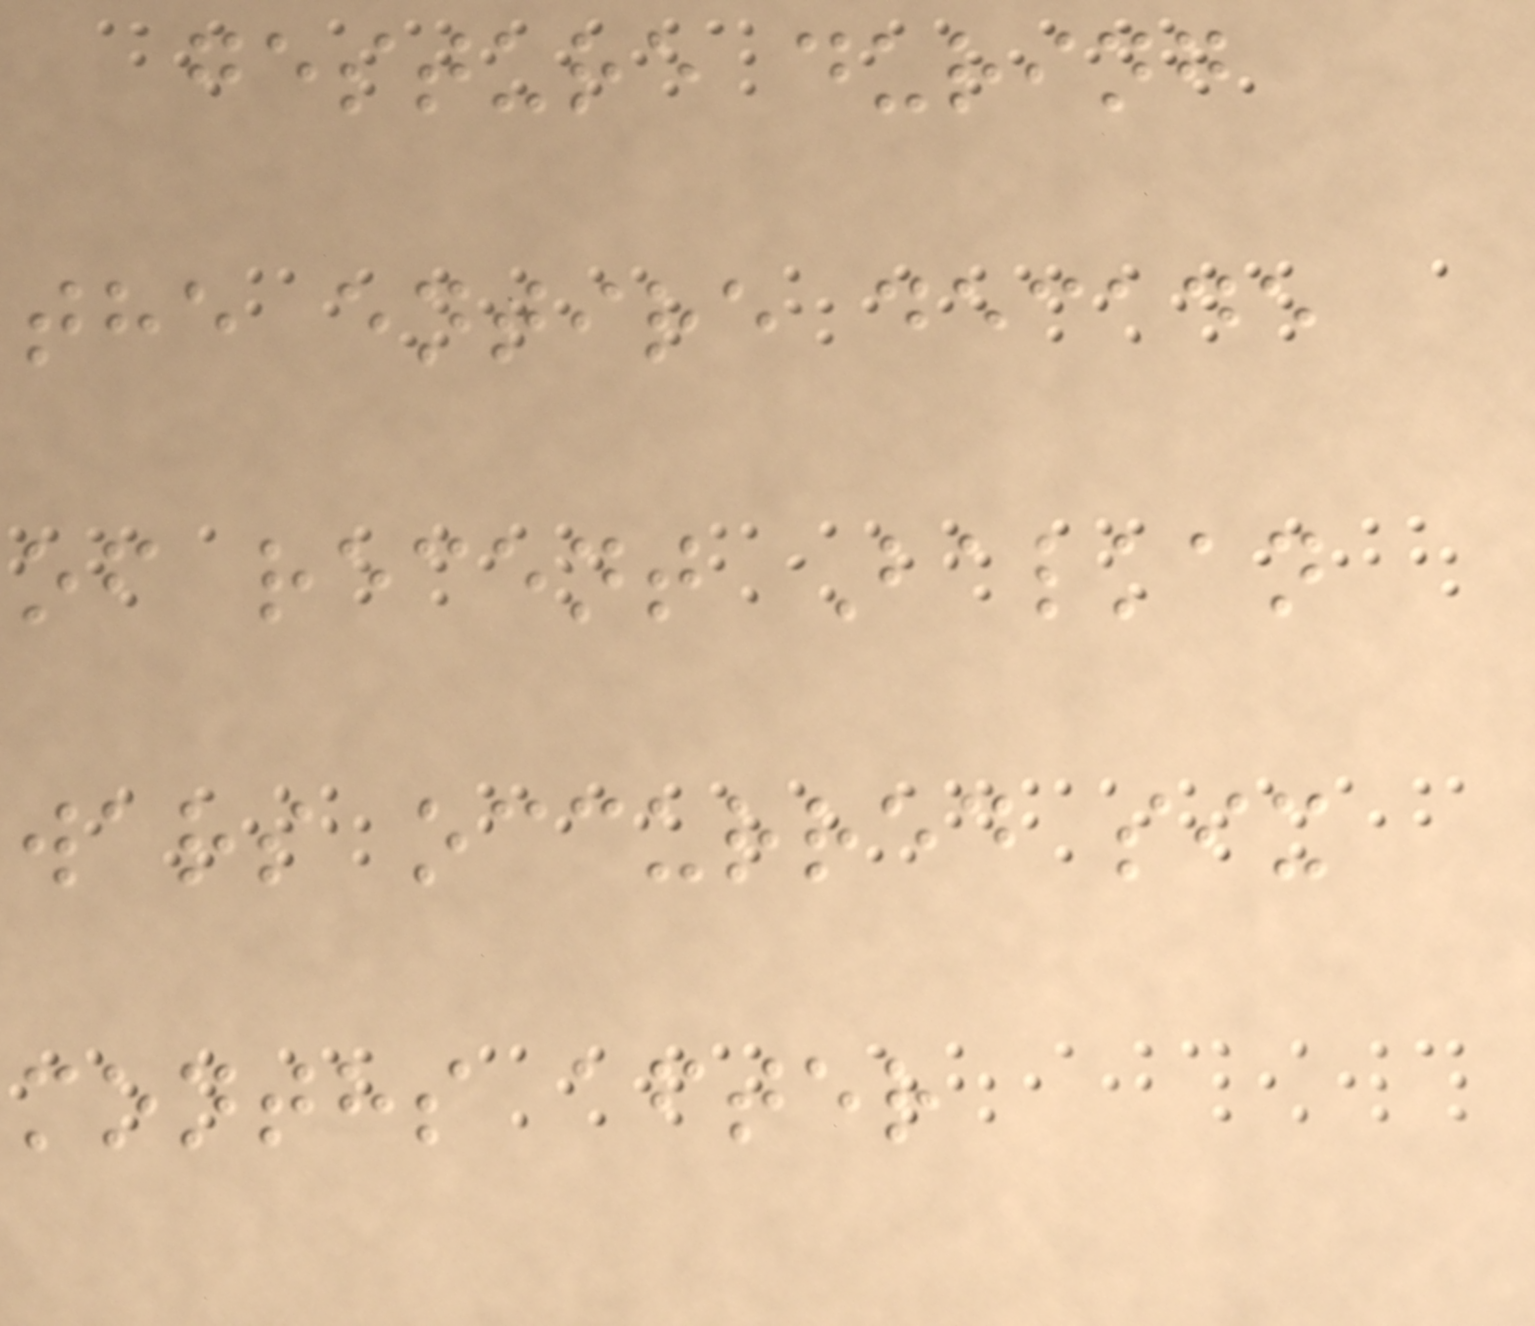gesture during
the entire decade
of recent Balkan
wars occurred six
months after
